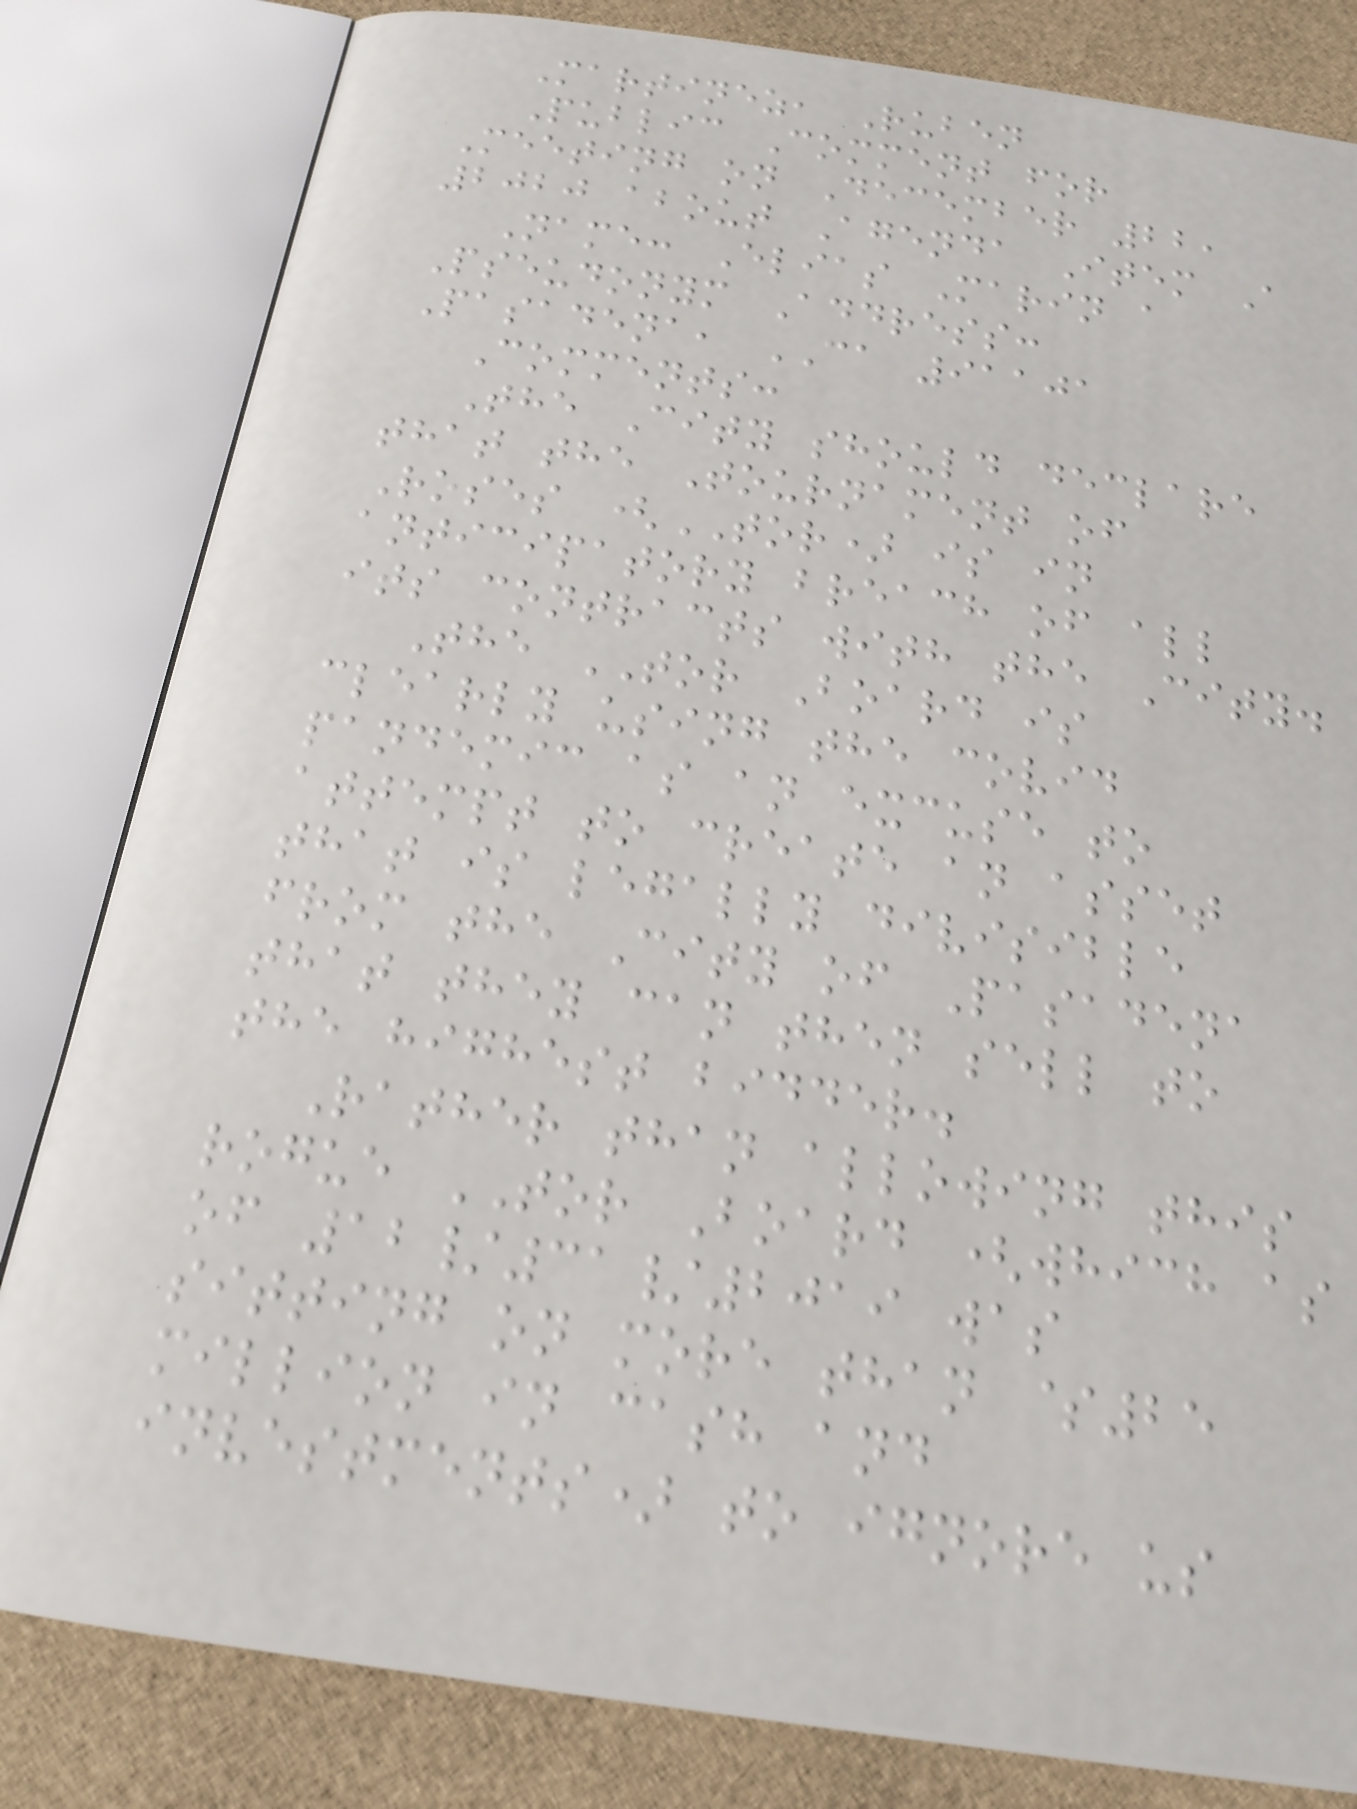Martinez, Ruben
Public Comment for
Meeting on December 22,
2020 about Agenda Item A
Name: Elias Marin a
Pseudonym Address:
Pasadena, CA 91101
Comments:
The City should declare
that the Tournament of
Roses (TOR) is in
anticipatory breach of all
its contracts with the City.
The TOR Board is
clearly using the covid
pandemic as an excuse to
attempt to create an asset
that is legally divisible
from the City of Pasadena
that they can then sell to
the highest bidder.
Rather than allowing this
rogue TOR Board (which as
of 12/31/2019 was
sitting on more than $25
million in cash and
investments) to ignore us
